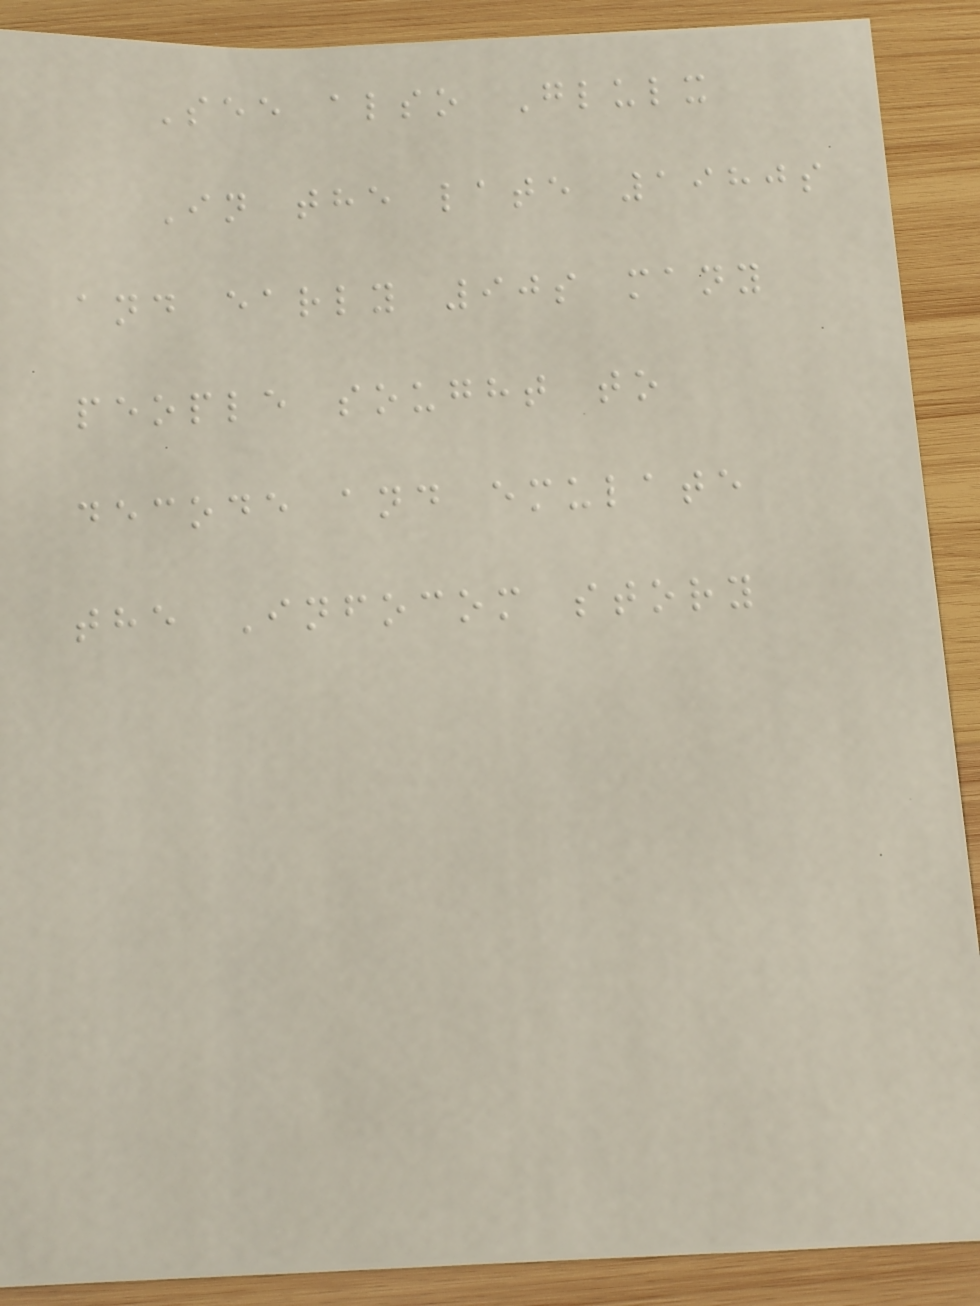See also Glulx
In the late 1980s
and early 90s many
people sought to
decode and emulate
the Infocom story
